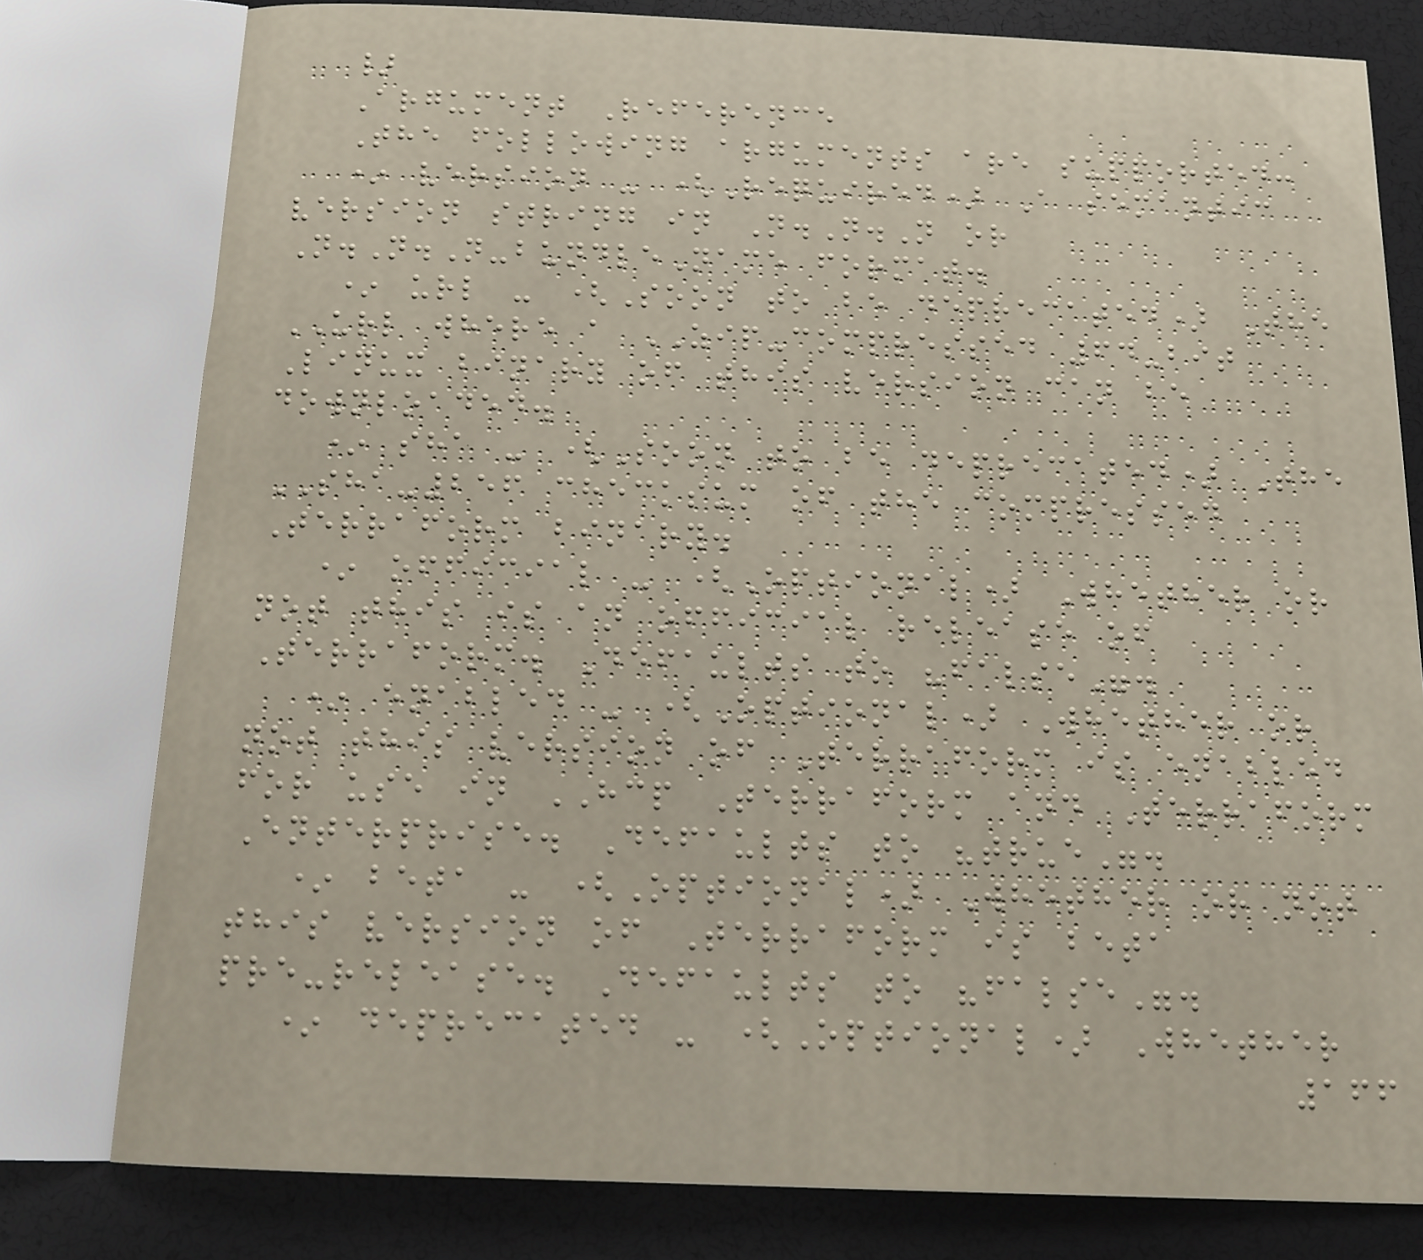}
Argument Reference
The following arguments are supported:
* version - (Required) A semantic
version string in N.N.N or
N.N.N-bundleName format.
* url - (Soon to be deprecated) The
URL where a ZIP-compressed 64-bit
Linux binary of this version can be
downloaded.
* sha - (Soon to be deprecated) The
SHA-256 checksum of the compressed
Terraform binary.
* official - (Optional) Whether or
not this is an official release of
Terraform. Defaults to "false".
* enabled - (Optional) Whether or
not this version of Terraform is enabled
for use in HCP Terraform and Terraform
Enterprise. Defaults to "true".
* beta - (Optional) Whether or not
this version of Terraform is beta
pre-release. Defaults to "false".
* deprecated - (Optional) Whether
166
